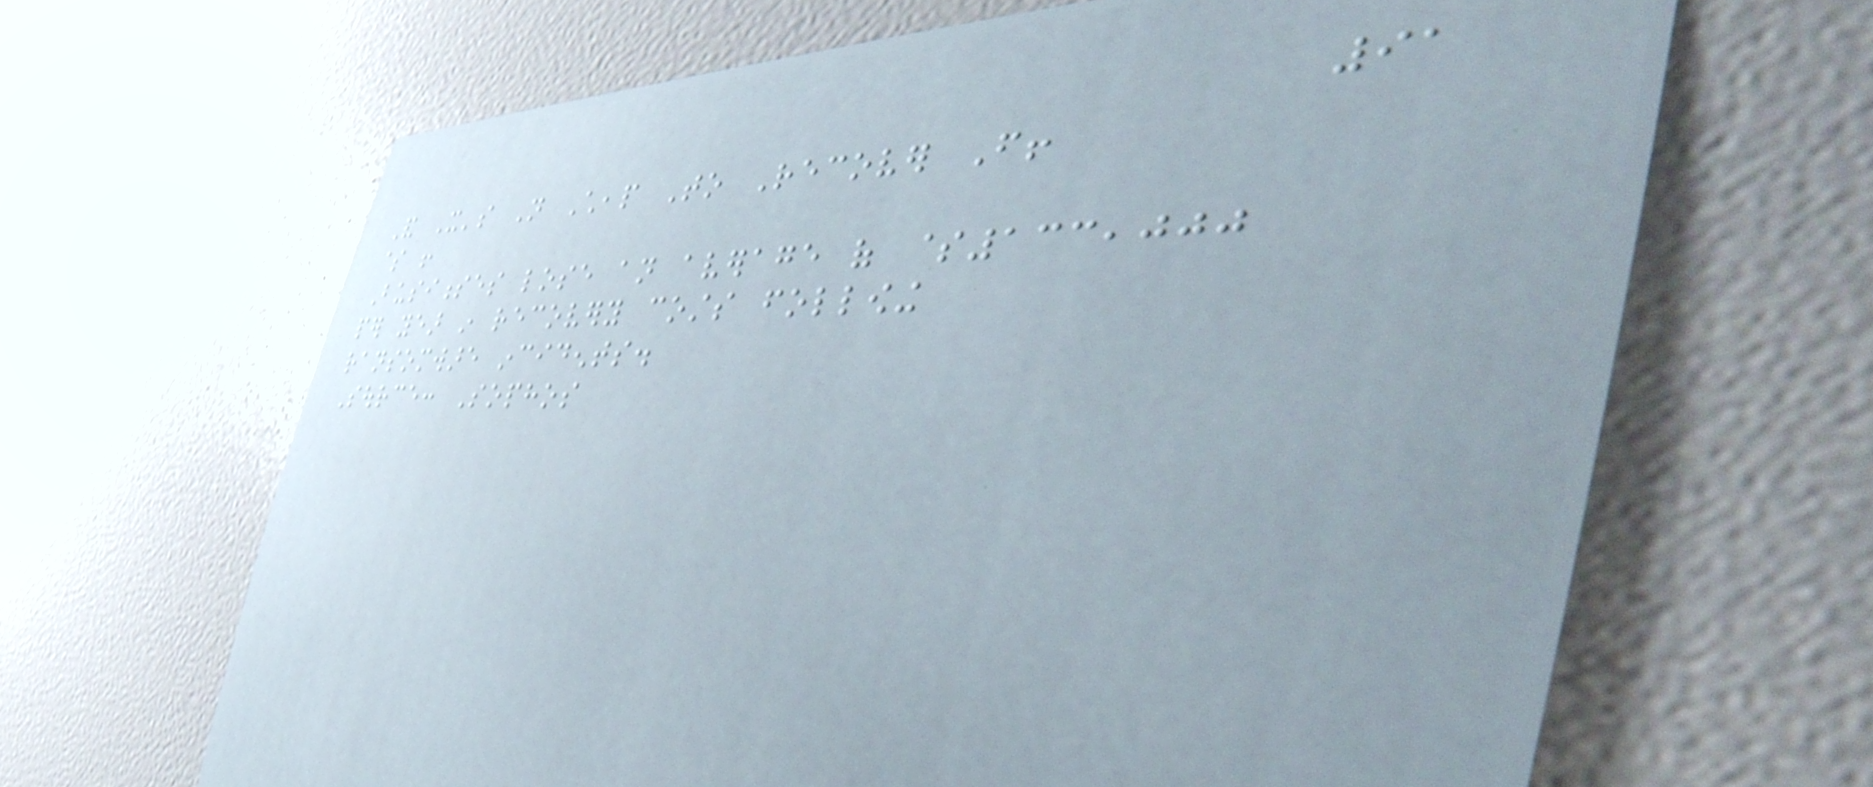91
And It's Not Cheap To Recover From!
$ !
Businesses lose an average of $133,000
per year in recovery costs following
ransomware incidents.
Source: Sophos
